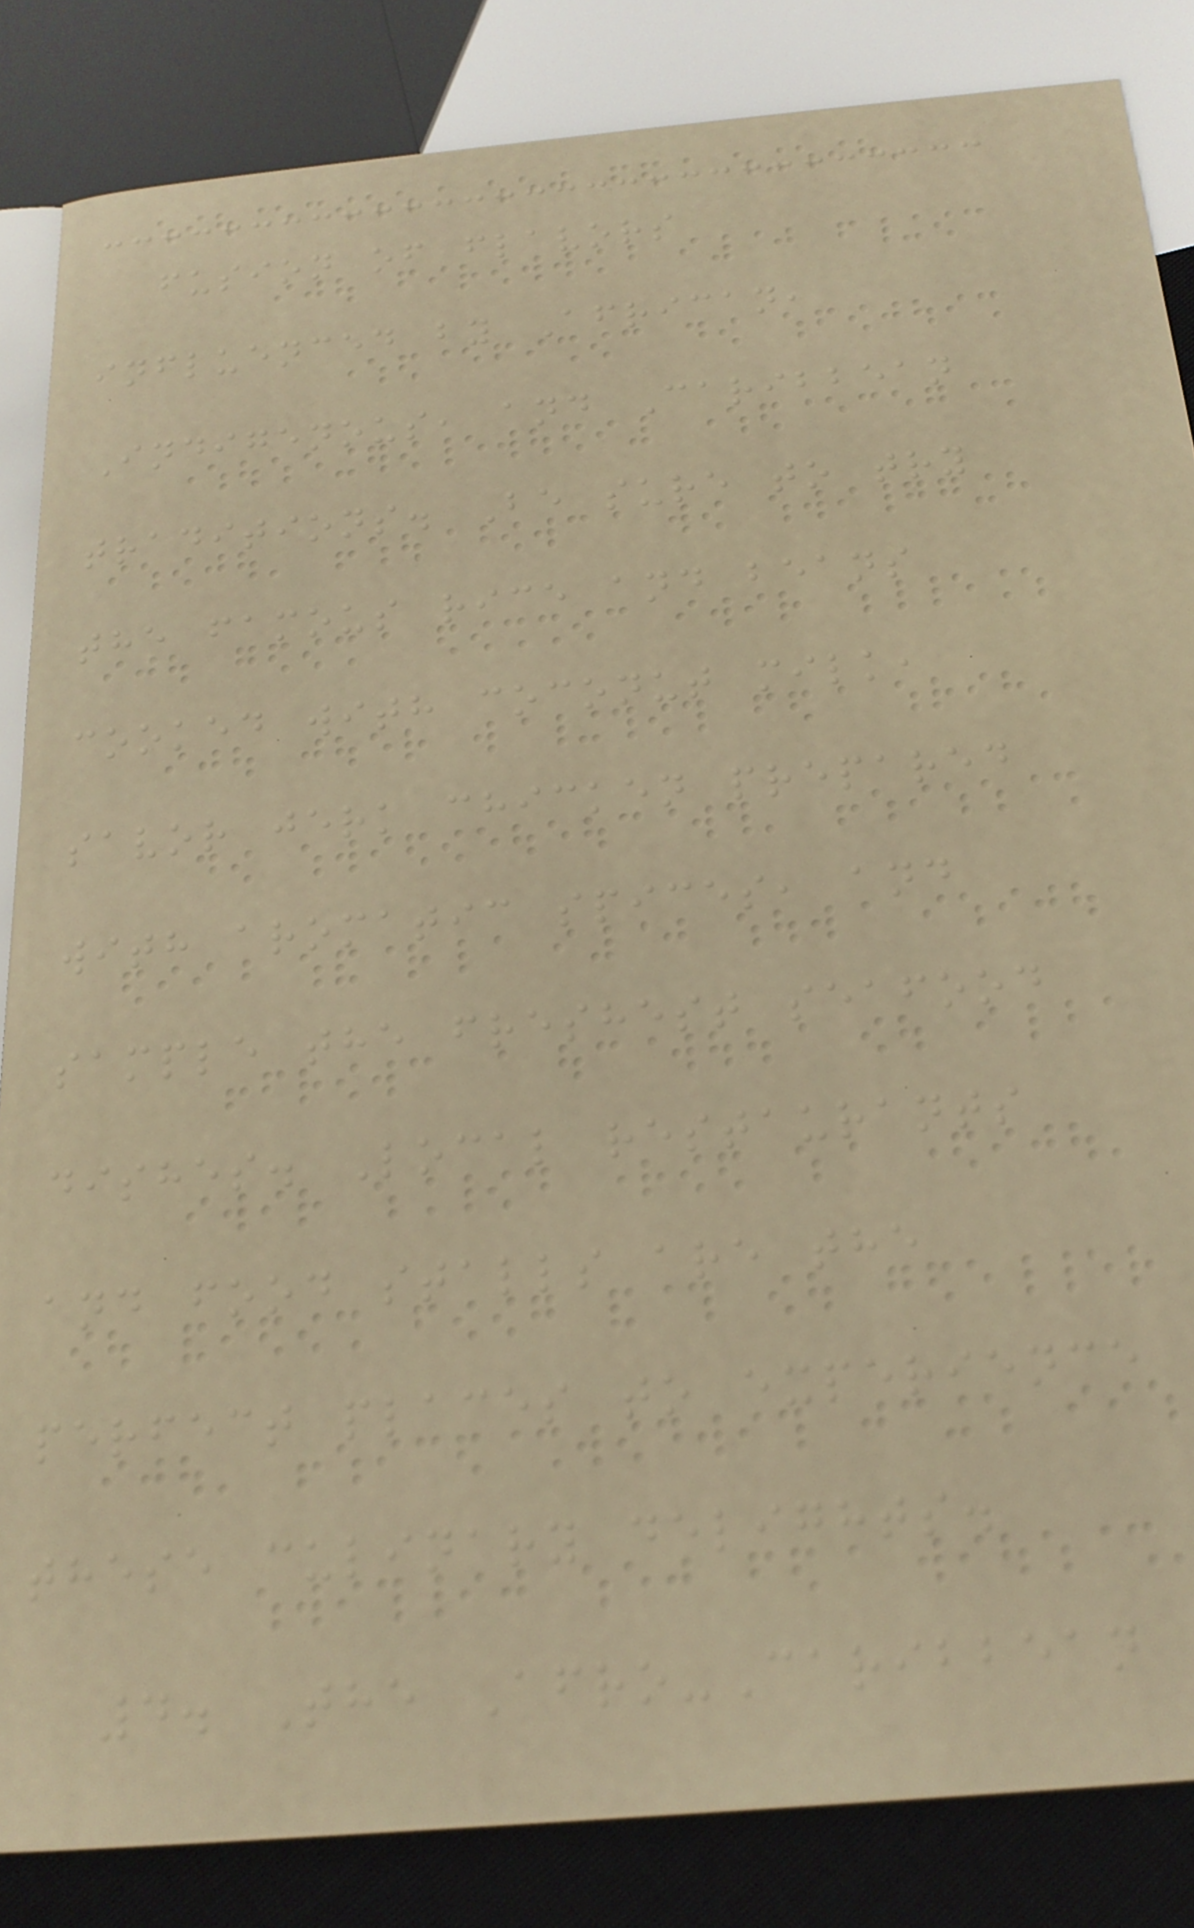fusion of flavors
influenced by African,
Indigenous, and Caribbean
traditions. Be sure to try
the famous rice and beans
cooked with coconut milk,
savor jerk chicken prepared
with aromatic spices, and
sample the freshest seafood
dishes. Local restaurants
and food stalls are the
perfect places to experience
these culinary delights.
4. The Afro-Caribbean
